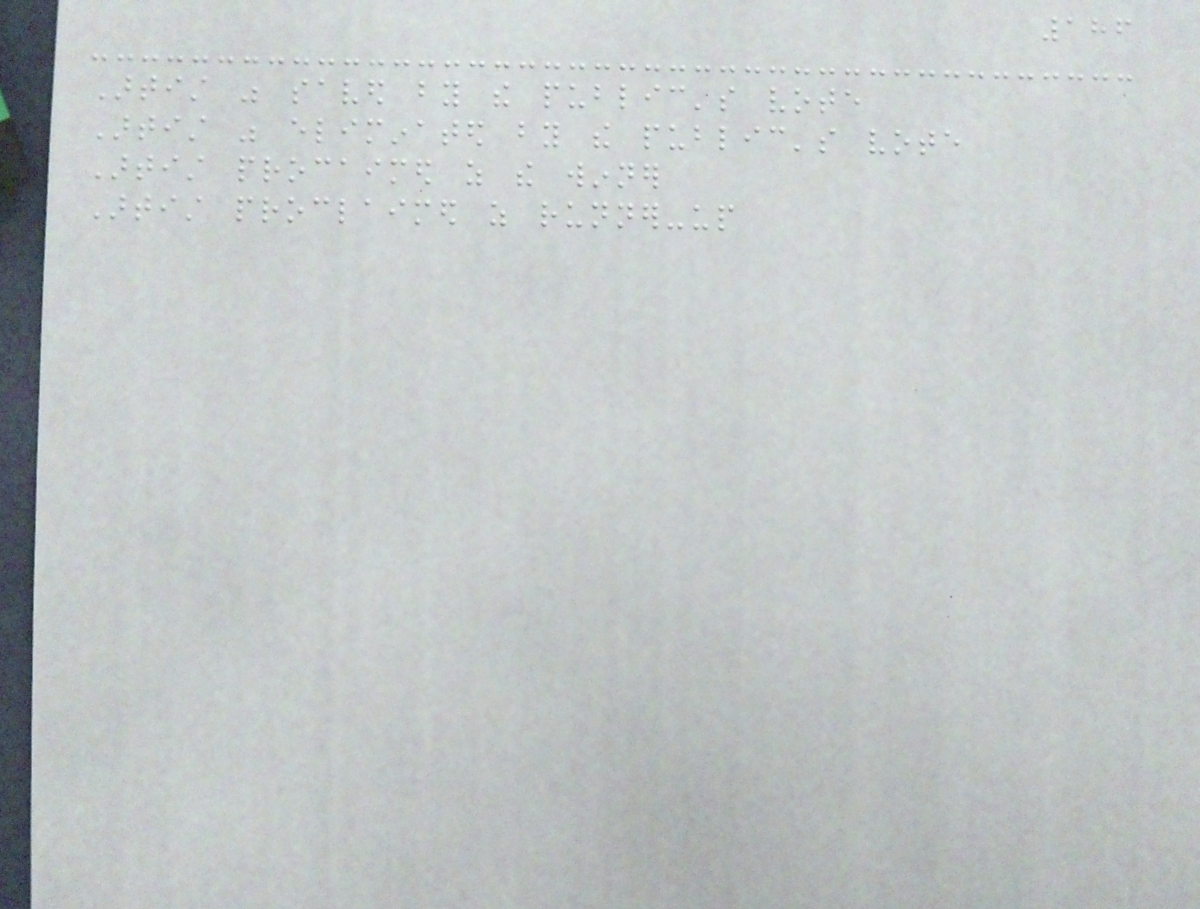186
Artist was saved by the public's vote
Artist was eliminated by the public's vote
Artist procaimed as the winner
Artist proclaimed as runner-up
